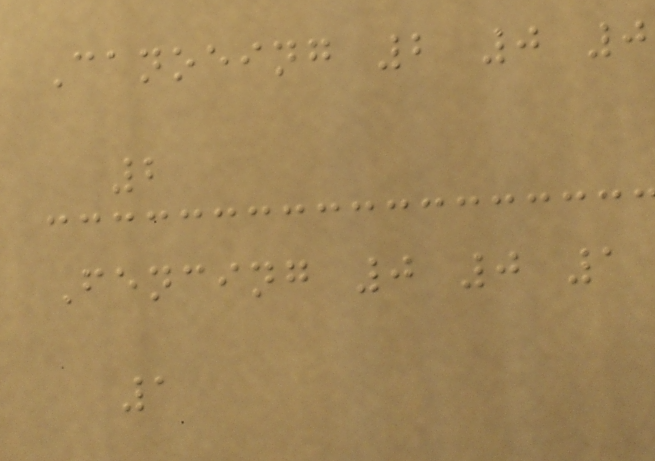Canoeing 2 0 0
2
Fencing 0 0 1
1
